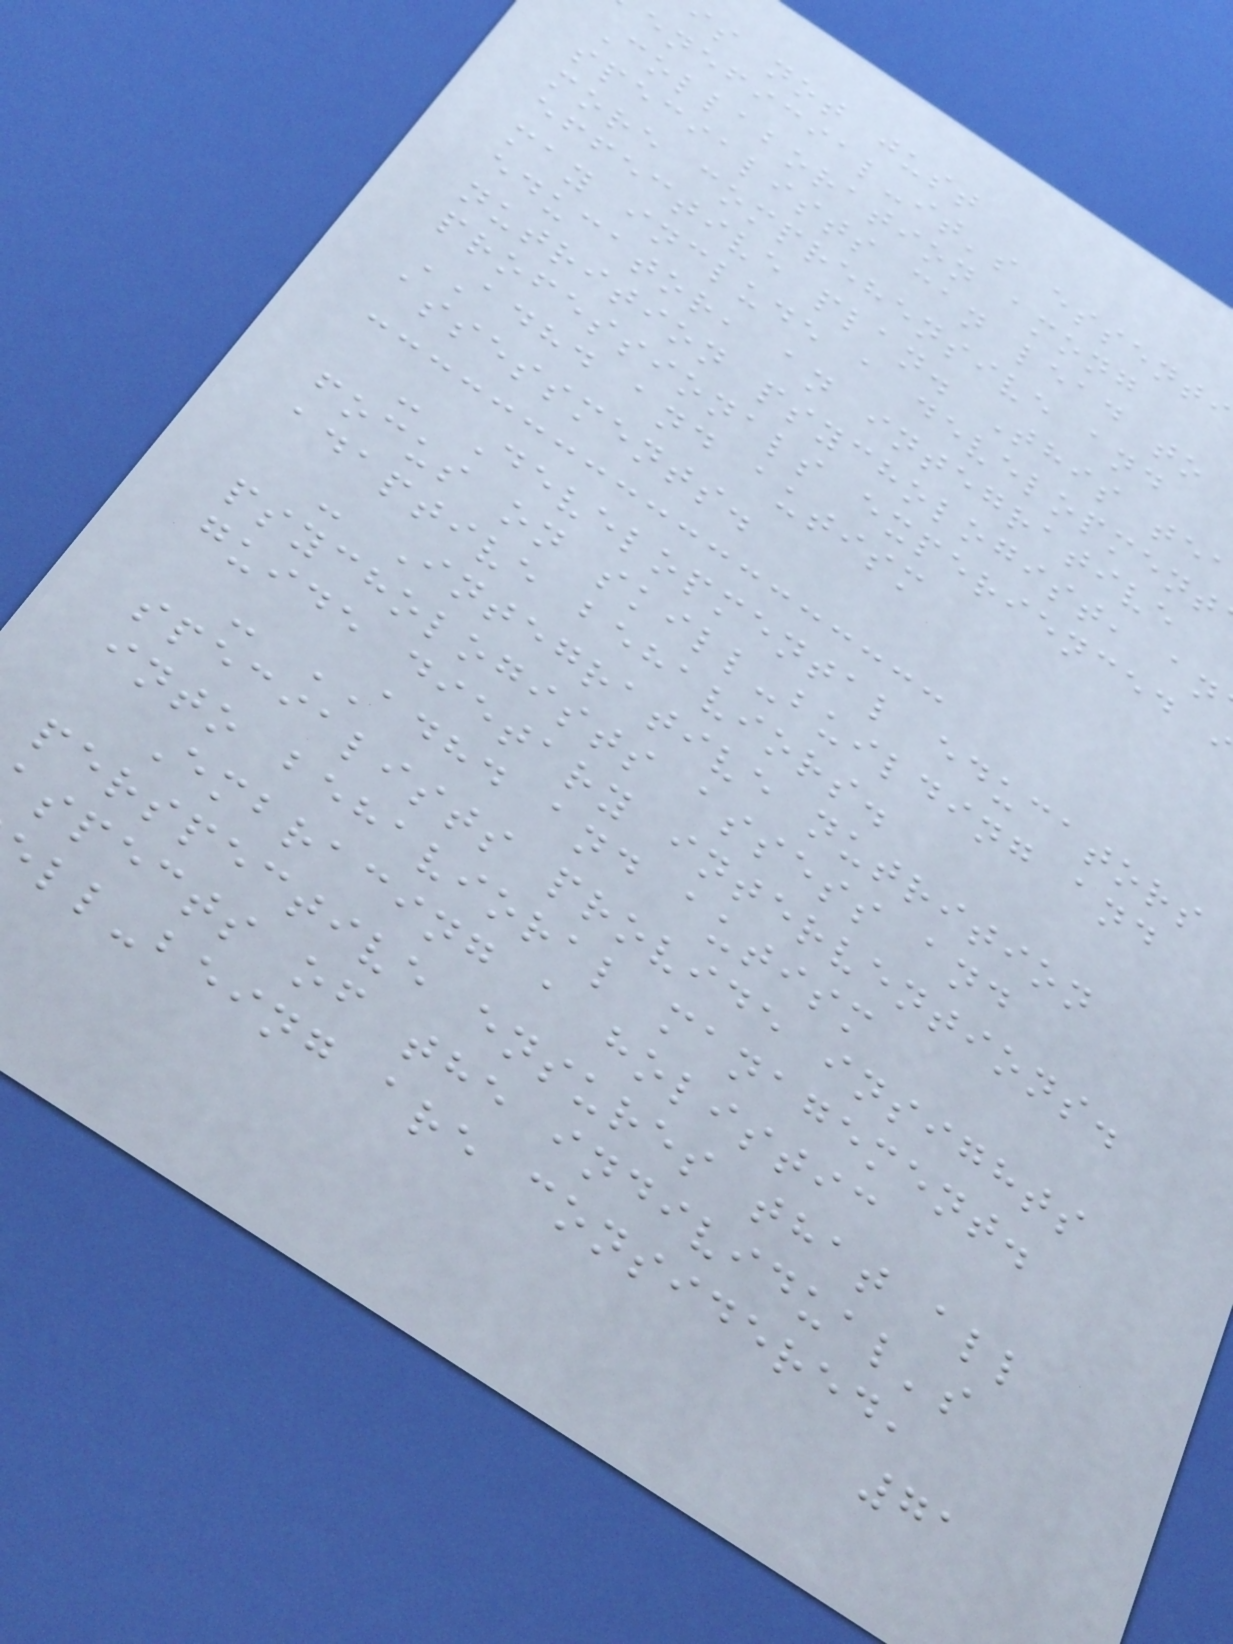is not just
eneficial-it's essenti
Collaboration among
specialists can lead to
more comprehensive and
effective plan. This tea
may include a development
educator, an integrative
nutrition psychologist, an
professionals experienced
ADHD and autism
assessments.
- Developmental educators
focus on skill-building and
adaptive behaviors.
- Integrative nutrition
psychologists assess and
guide dietary interventions.
- ADHD and autism
specialists provide insights
into behavioral management.
Embracing a holistic
perspective ensures that all
spects of the individual's
ll-being are considered,
71
